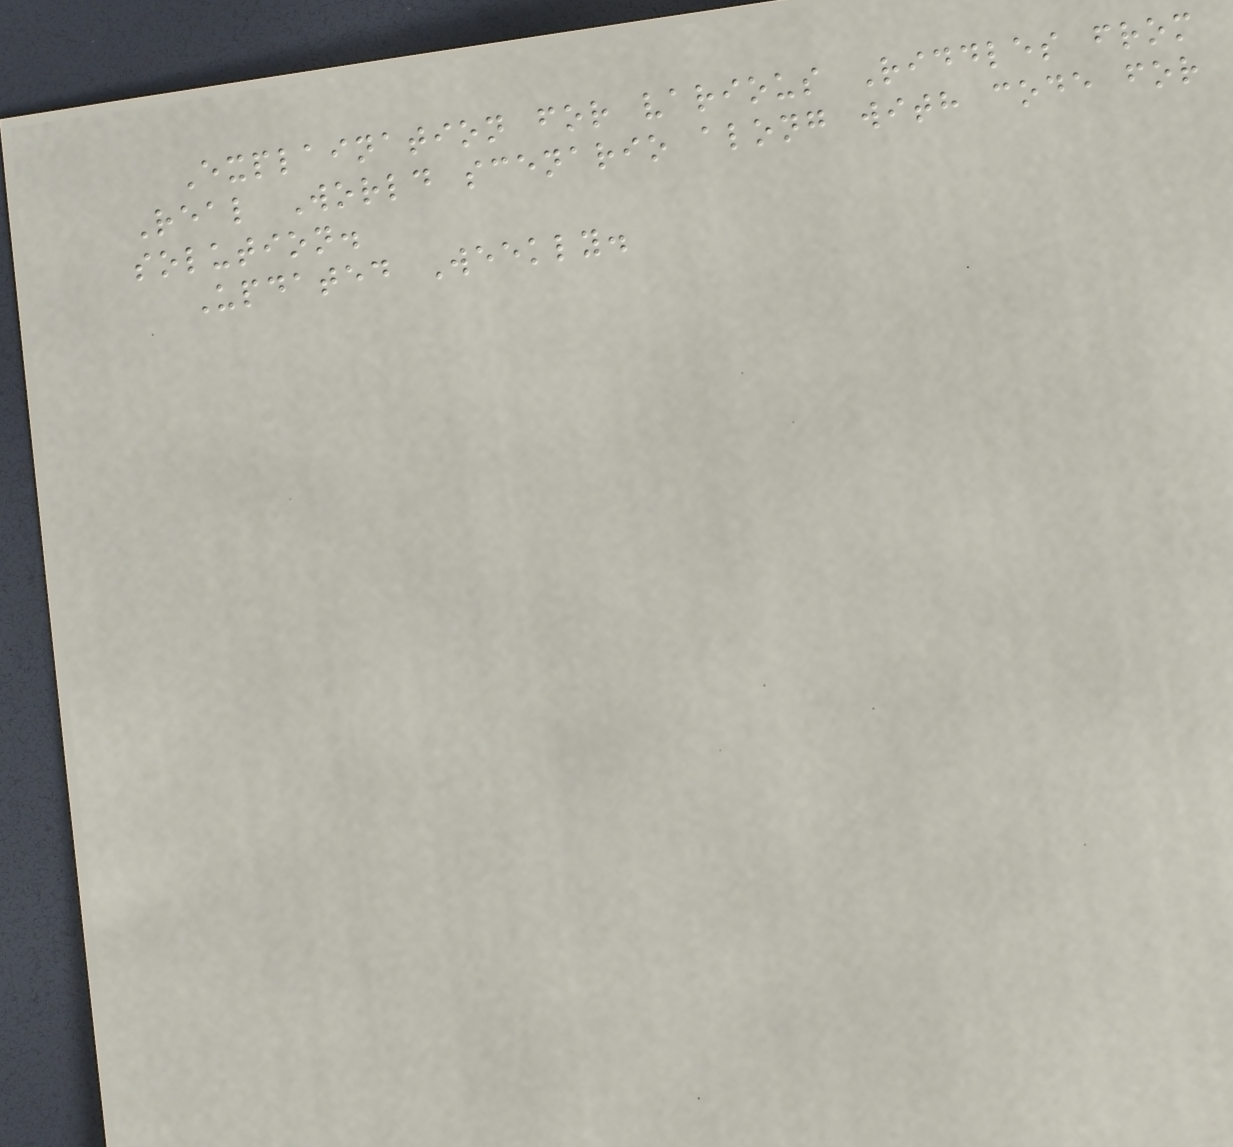Explaination for various Riddles from
Real World scenario along with code for
solution.
Updated Weekly.
